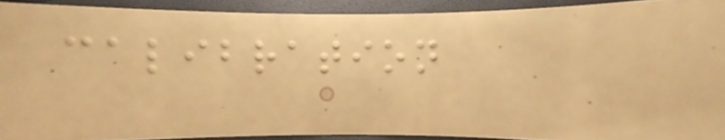calibration
